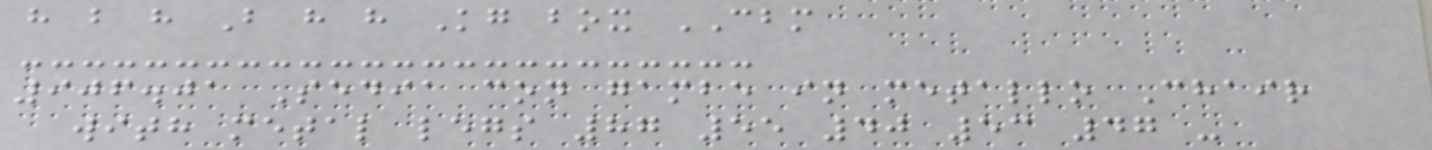h b h B h h Kg box CBM
906.01 Sedia con gambe in metallo Chair
with metal legs 87 55 40 53 47 -
